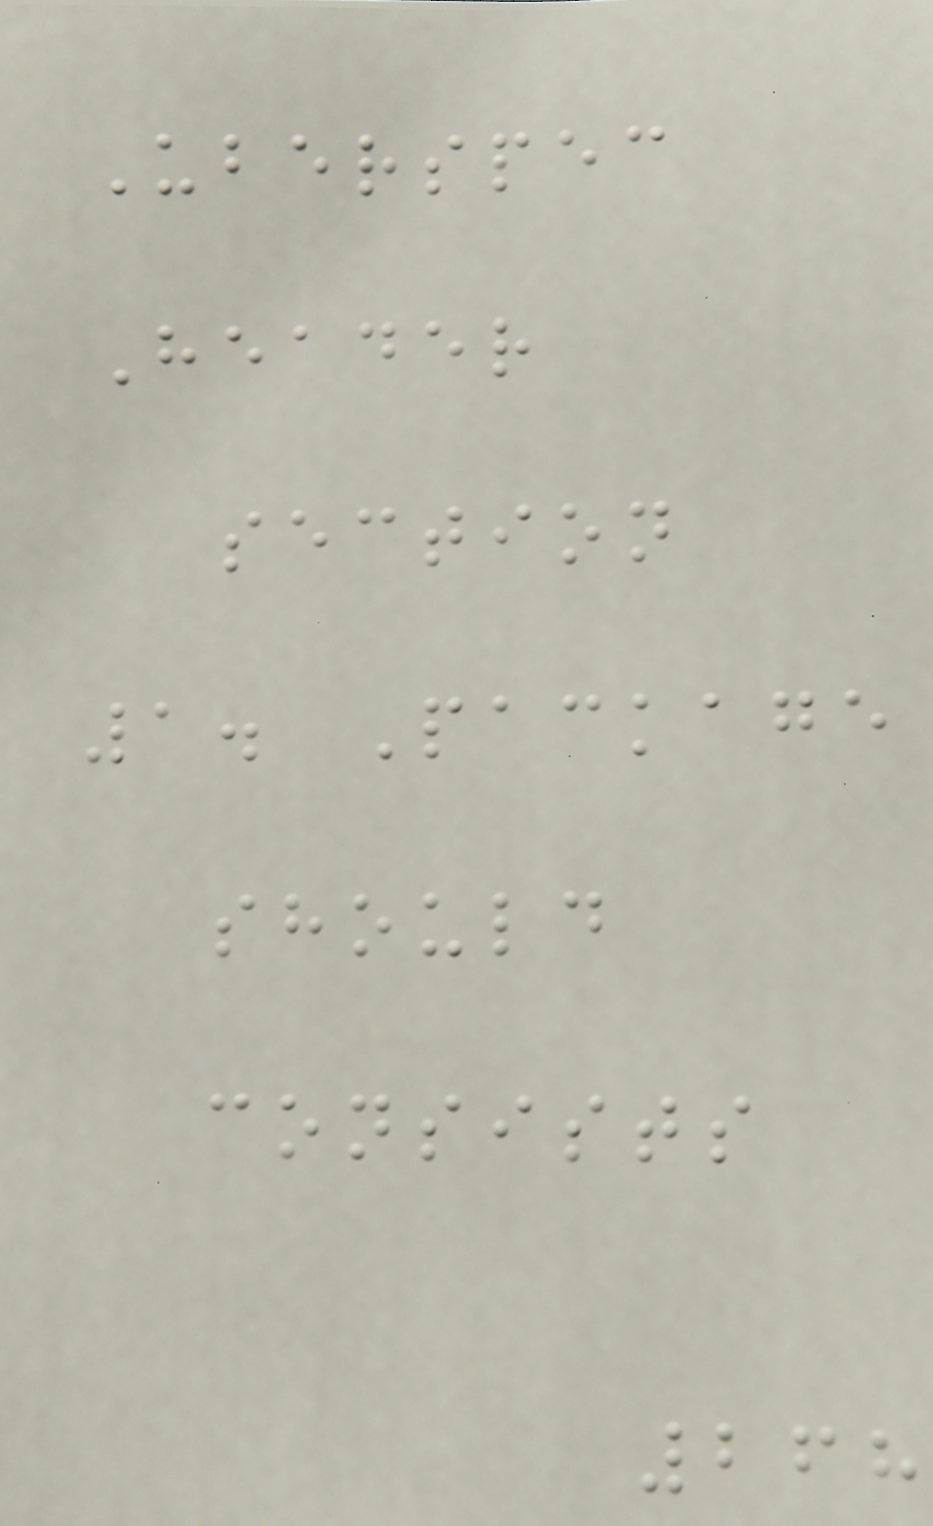Uberspec
Header
section
1. Package
should
consists
268
